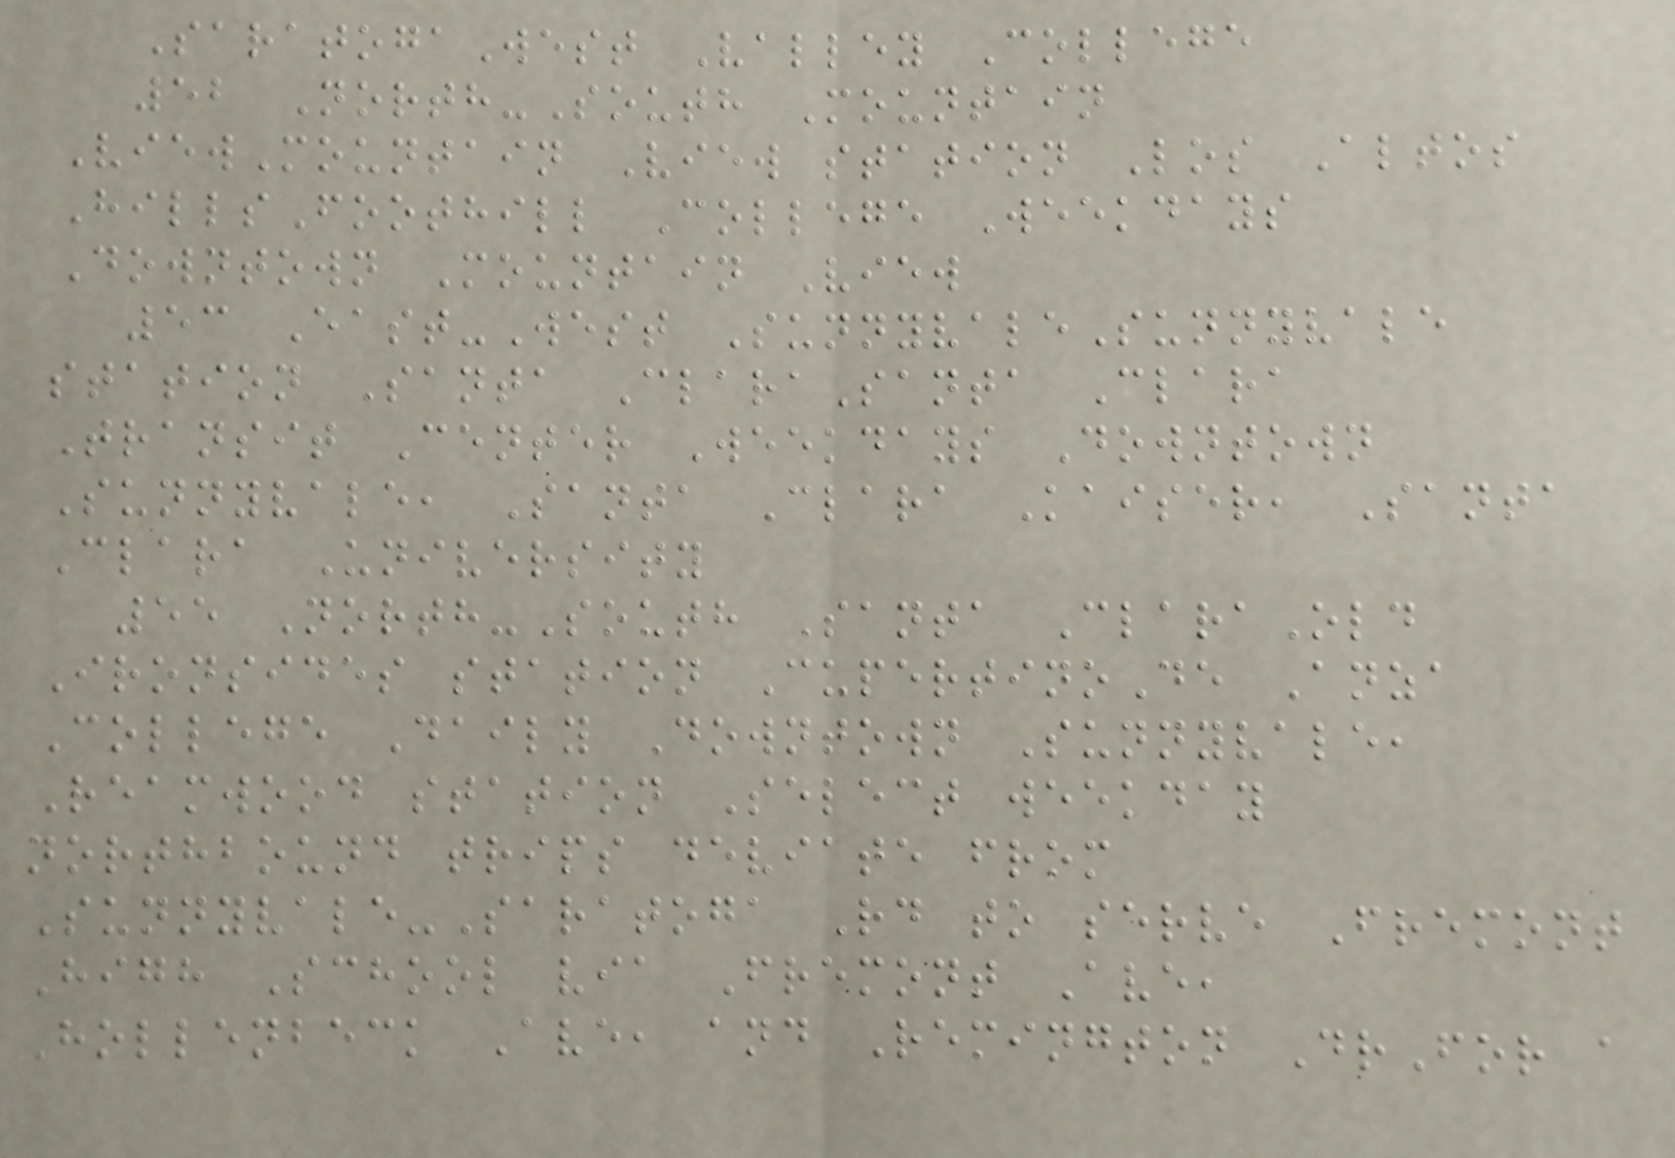SaratogaWest Valley College
52 North-South Mountain
ViewMountain View station Los Altos
HillsFoothill College Weekdays
Downtown Mountain View
53 East-West SunnyvaleSunnyvale
station Santa ClaraSanta Clara
Transit Center Weekdays Downtown
Sunnyvale, Santa Clara Kaiser, Santa
Clara University
55 North-South Santa ClaraOld
Ironsides station CupertinoDe Anza
College Daily Downtown Sunnyvale,
Reamwood station Select weekday
northbound trips deviate from
Sunnyvale-Saratoga Rd to serve Fremont
High School via Fremont Ave,
Hollenbeck Ave, and Remington DrFor a
